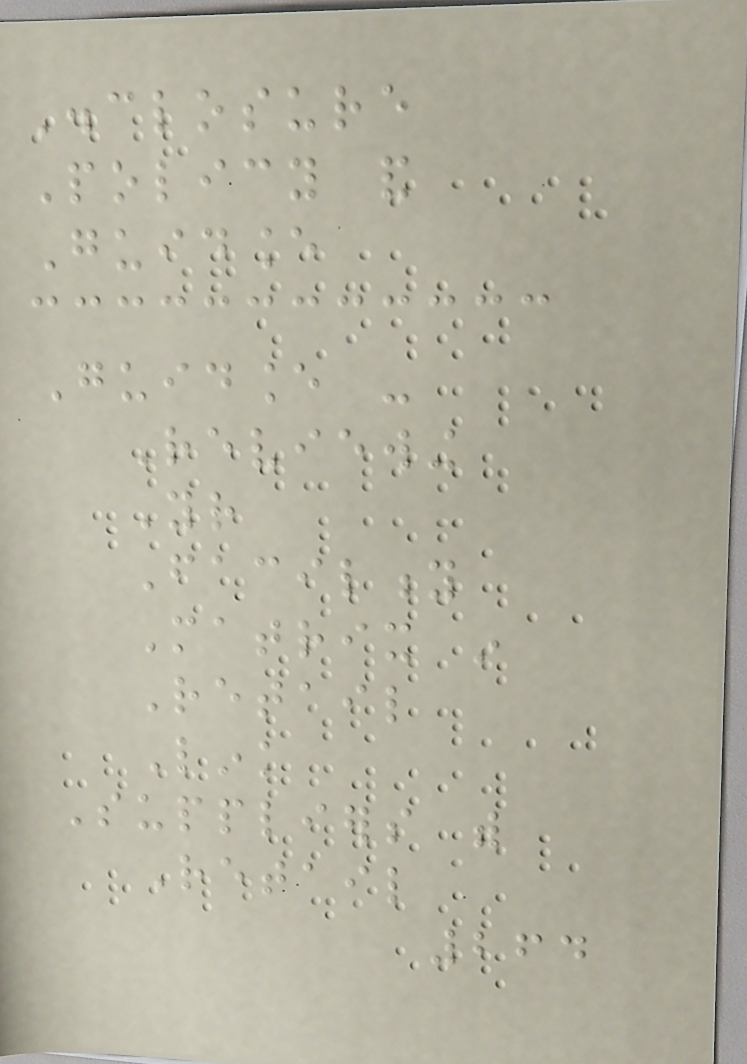Disclosure
Policy and
Guidance
Guidance -
Reviewing
Your
Facility
Matrix in
Retail
Link
Suppliers with
Retail
264
